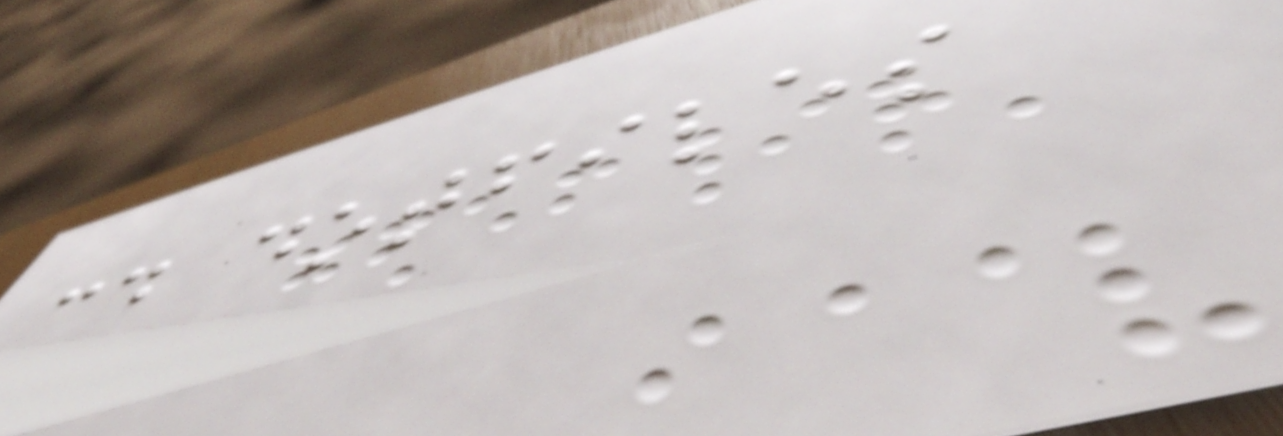cd dotfiles
